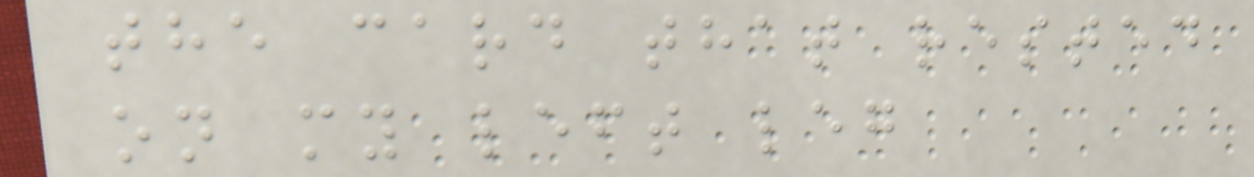the card that rested
on my left leg
